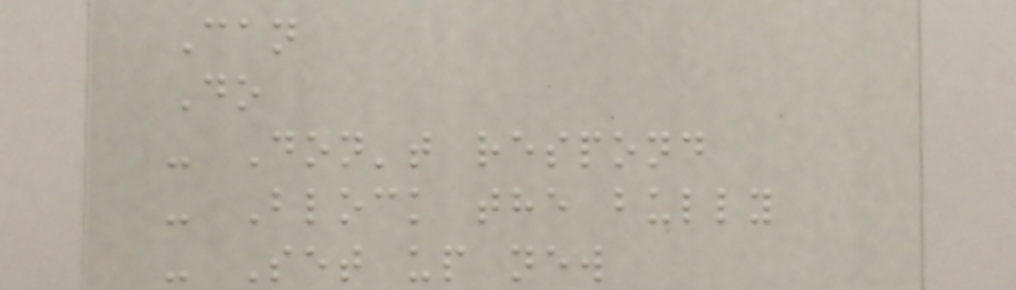Can
Do
- Don't respond
- Block the bully
- Set up new
